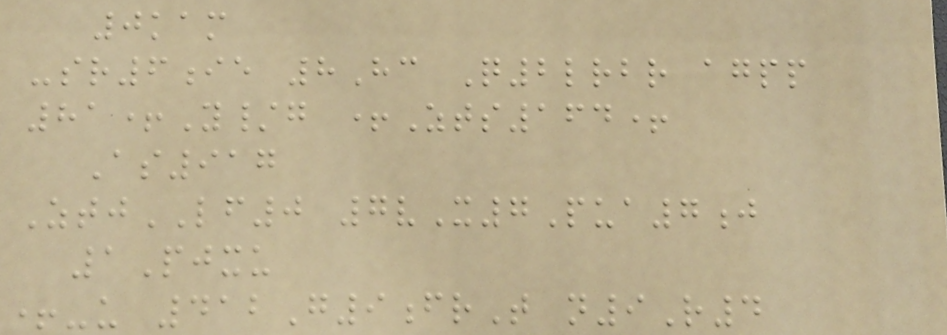0kam
-sr6ie 8Hc Q2lrbr agpp
81+Y/g +Zts164+
As917
ZtjLF0 7vX7Pua7j
1Pjxu
+-u 412G9frT n9R4
